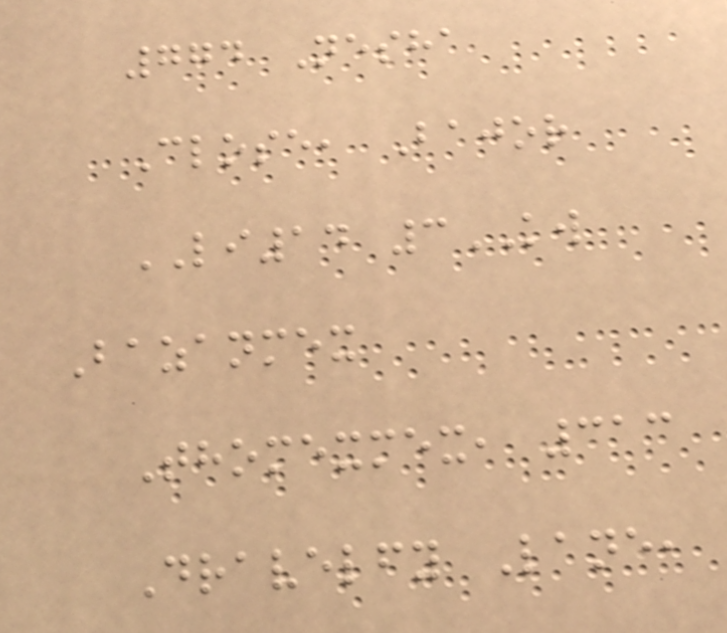774 Nesha
Close, Bajor
LI14 3KW
Bazanmex
Thomexmex, 313
Dravelfy Lane,
